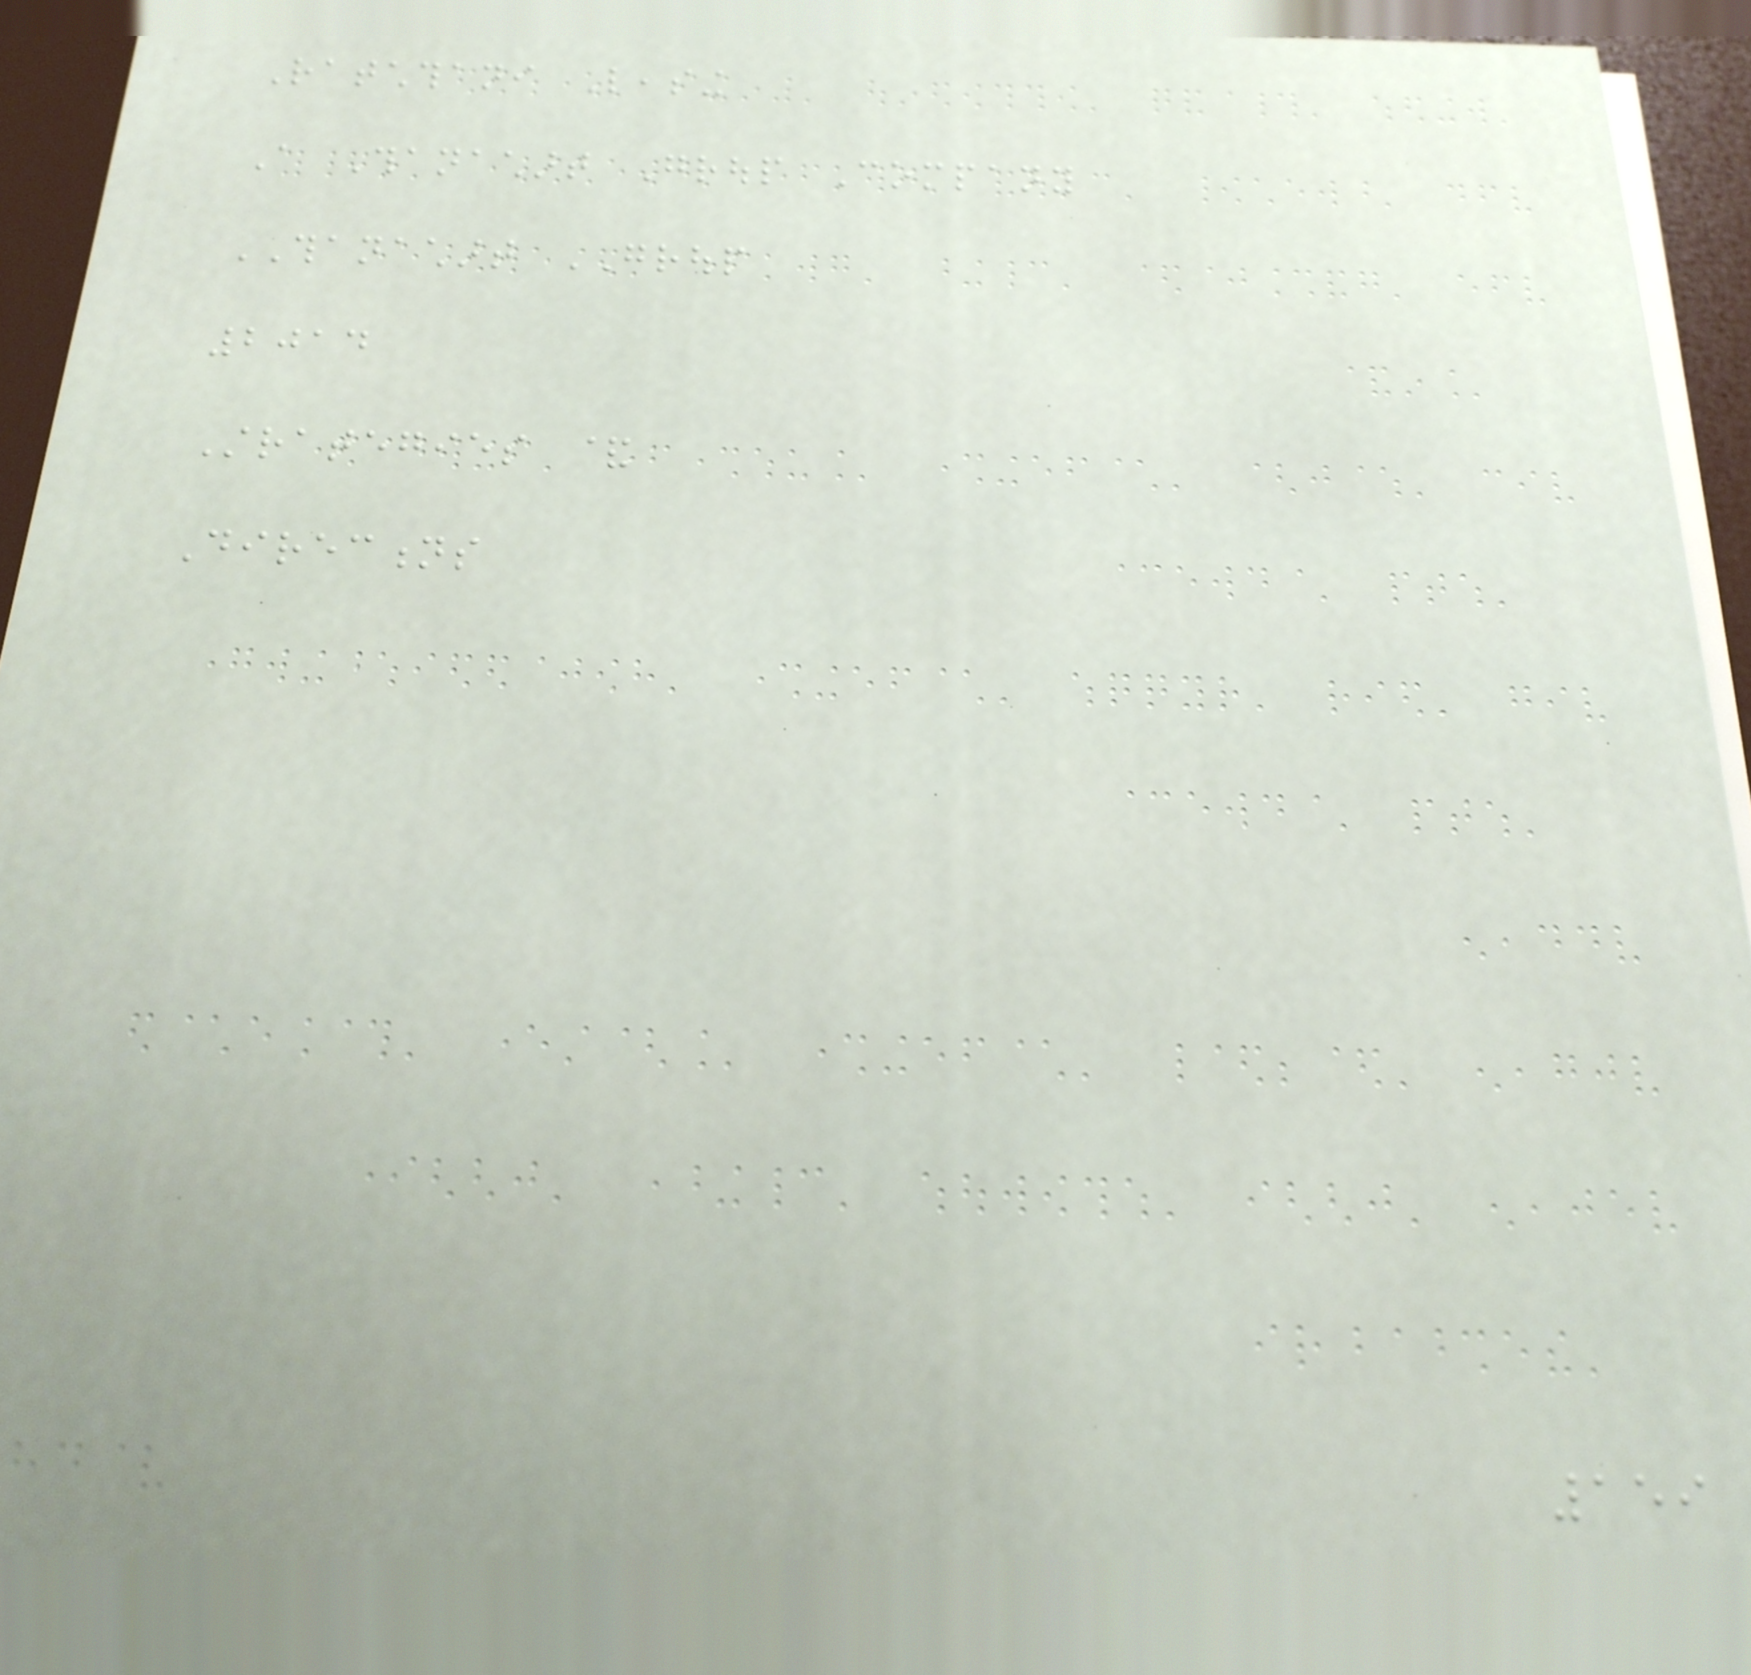Ratchthani Leasing
A Thanachart Group Company
THANACHART GROUP
2014
Strategies &
Directions
159
